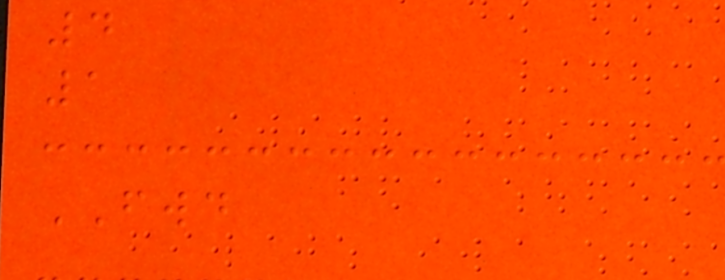4
1
FWD
